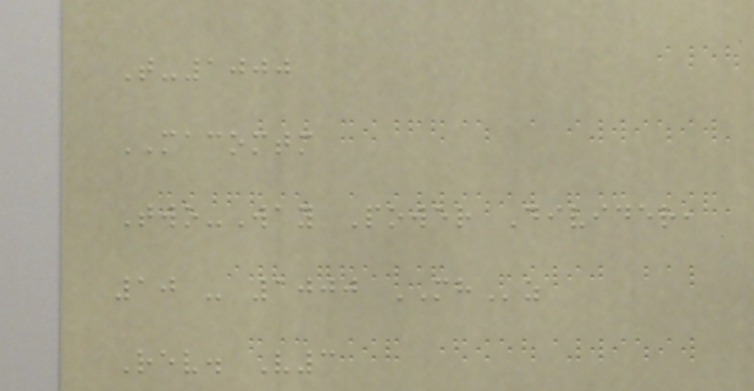T-1000
MACOMTM
Two-Way Power Divider,
10 - 1000 MHz
Rev. V3
